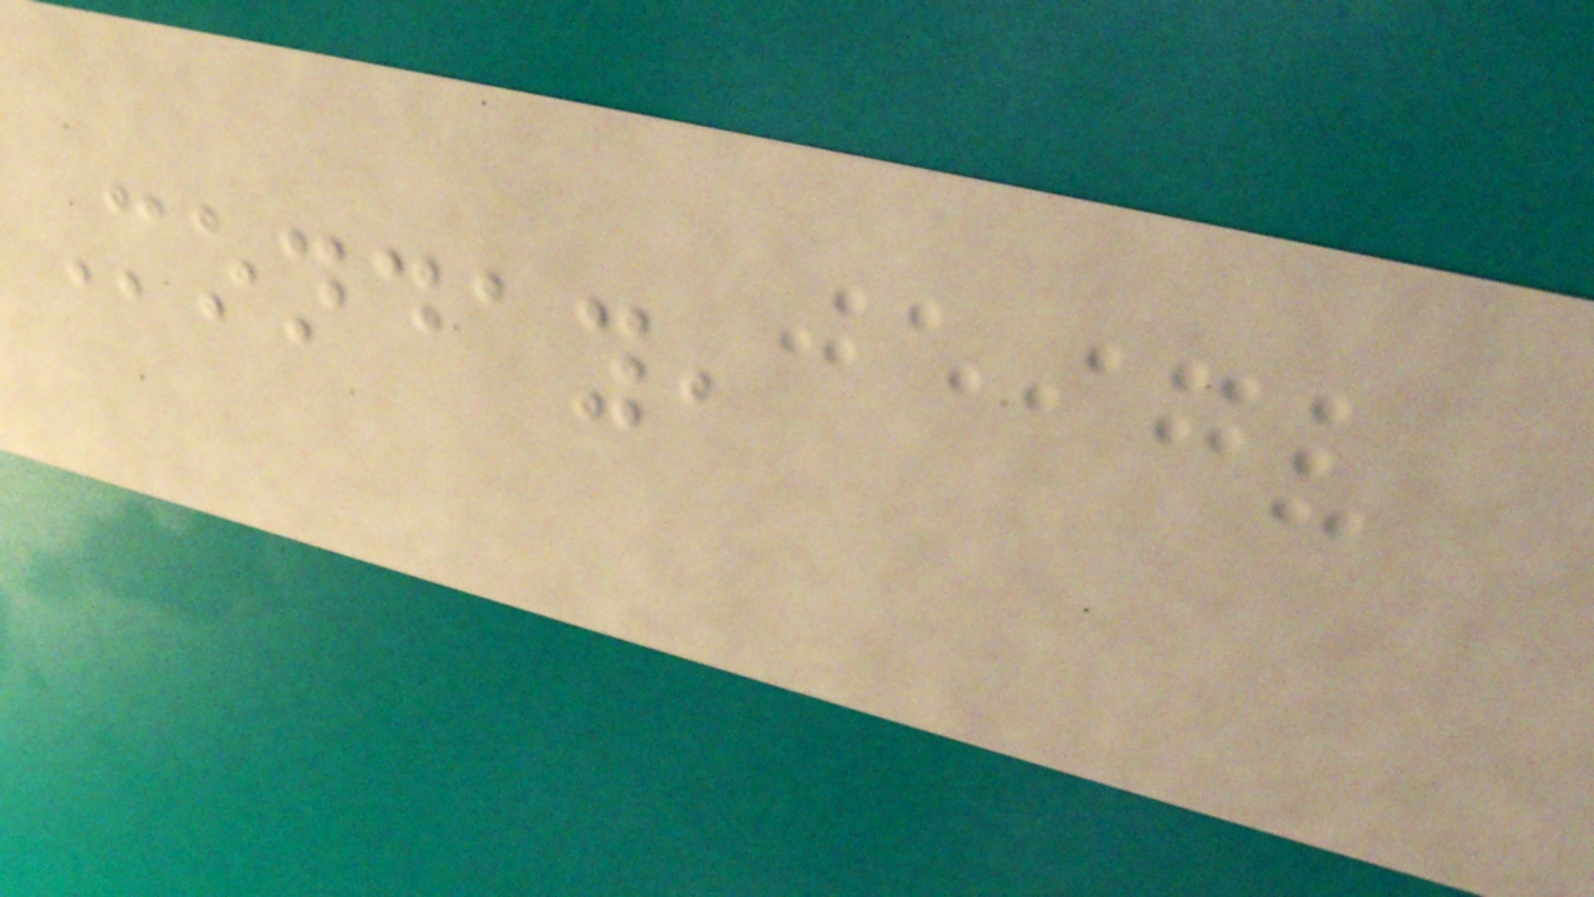Monday,
